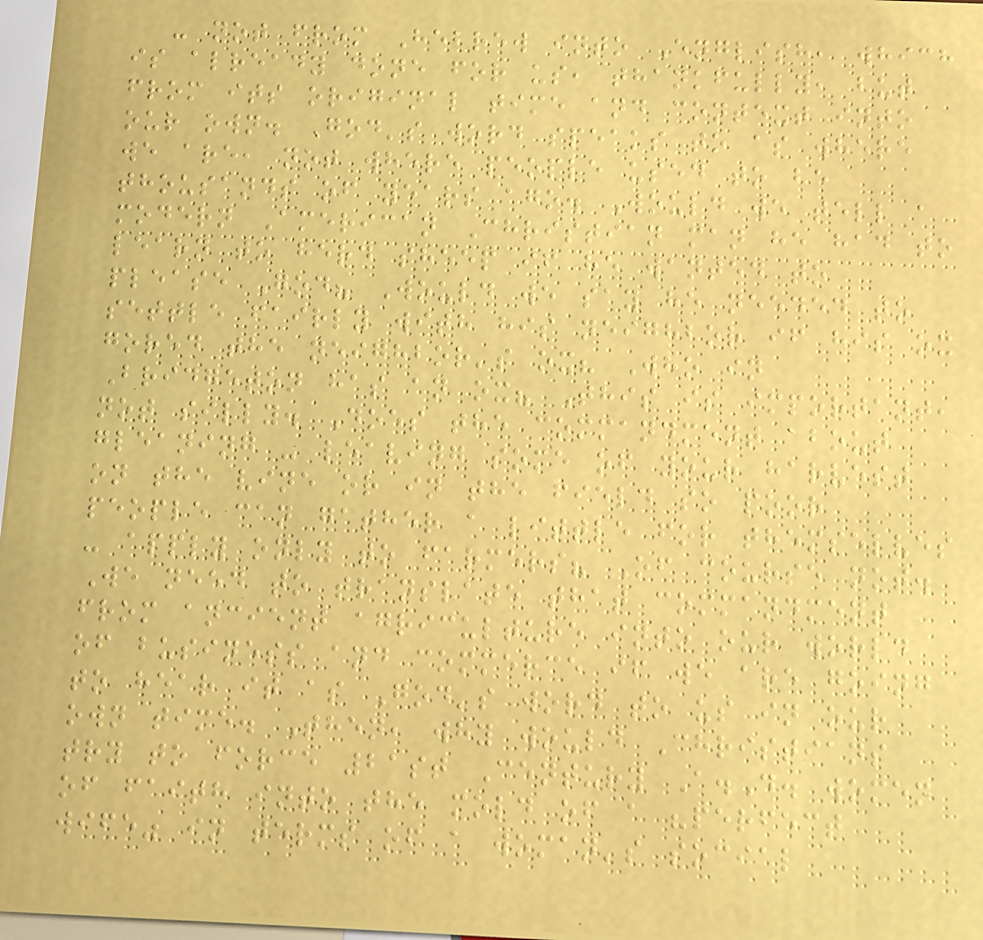- not from Hebrew into English, which
is already done for us, thankfully, but
from its original time and context into
our own. God's word speaks to as where
we are, not where people used to be
thousands of years ago. Would we tell a
modern American Christian man he had to
learn to herd sheep if he wanted to
please God? Would we say he needed to
settle fairly with his neighbor if his ox
gored the neighbor's ox? Who in
Bridgeton has an ox? This is important,
not silly. Does the commandment about
gleaning - leaving some of your harvest
on the vine or in the field so poor
people can gather a little for themselves
- apply only to farmers? Of course not.
We need to translate that commandment
from ancient agriculture into our world
of business and commerce if we are going
to hear it as God's word to us in our
own time. Then, why would Christians
try to force 21st Century A.D. women
of faith into the mold of a "perfect
wife" in terms of a woman's social
